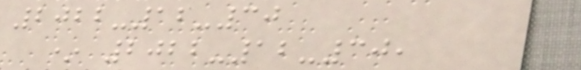2022-12-30
* 2022-12-30,
